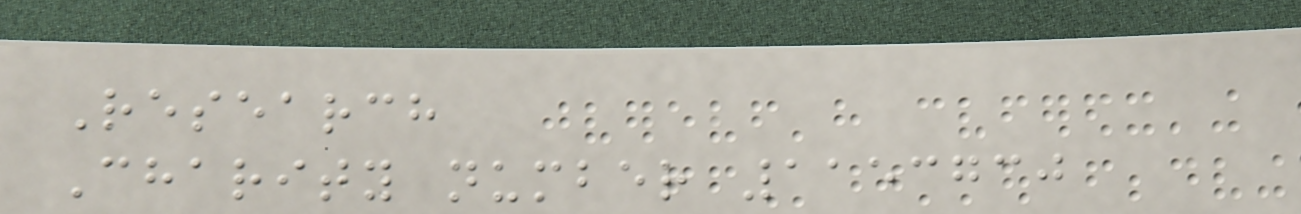Research
Charity number 1153730
